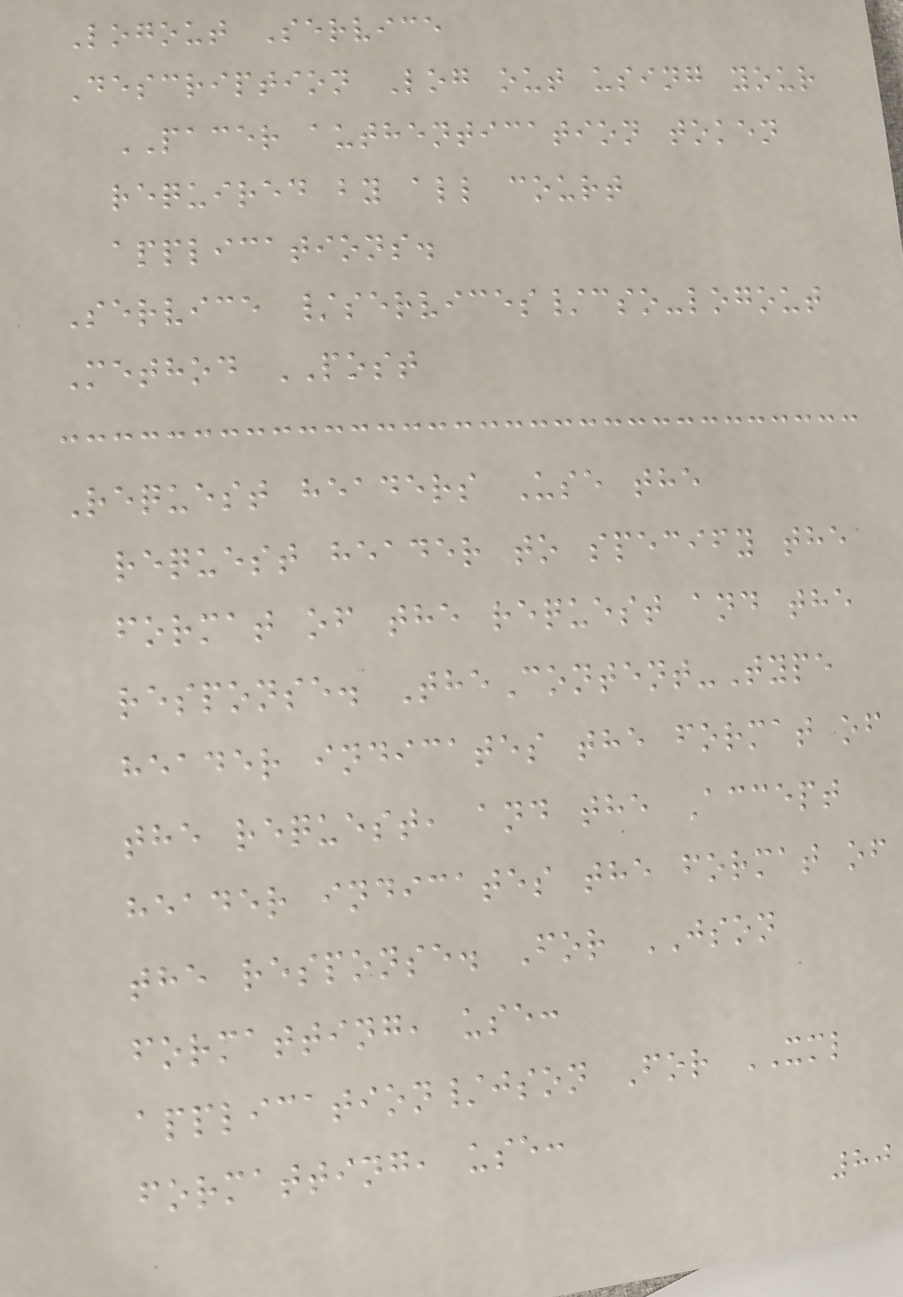Logout Service
Description Log out using your
PACER authentication token
required by all court
applications.
Service /services/cso-logout
Method POST
Request headers Use the
request header to specify the
format of the request and the
response. TheContent-Type
header indicates the format of
the request, and the Accept
header indicates the format of
the response. For JSON
formatting, use:
application/json For XML
formatting, use:
80
